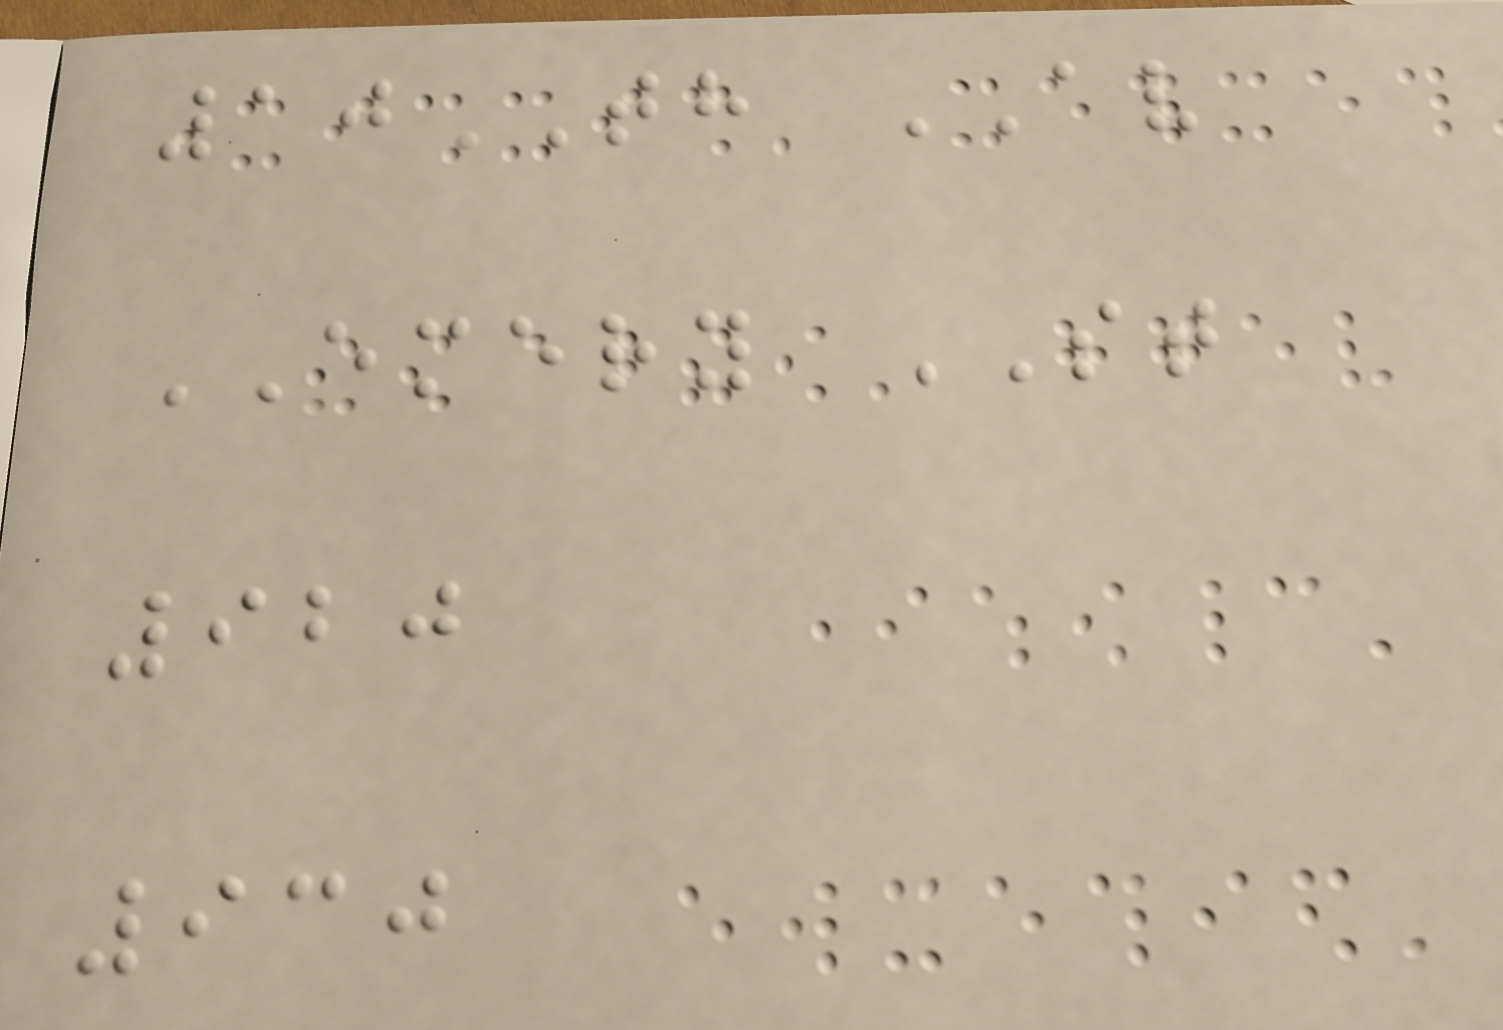10TH AV
EMERY ST
920
930
